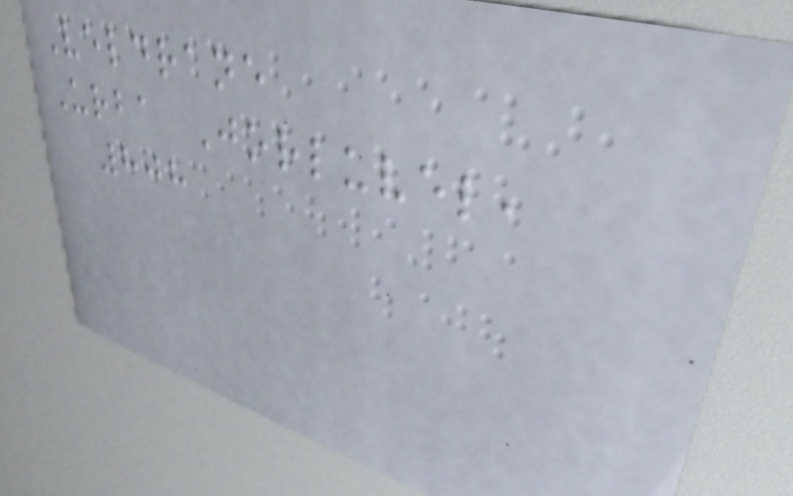Veldrane
Urba Jorluvel,
808
